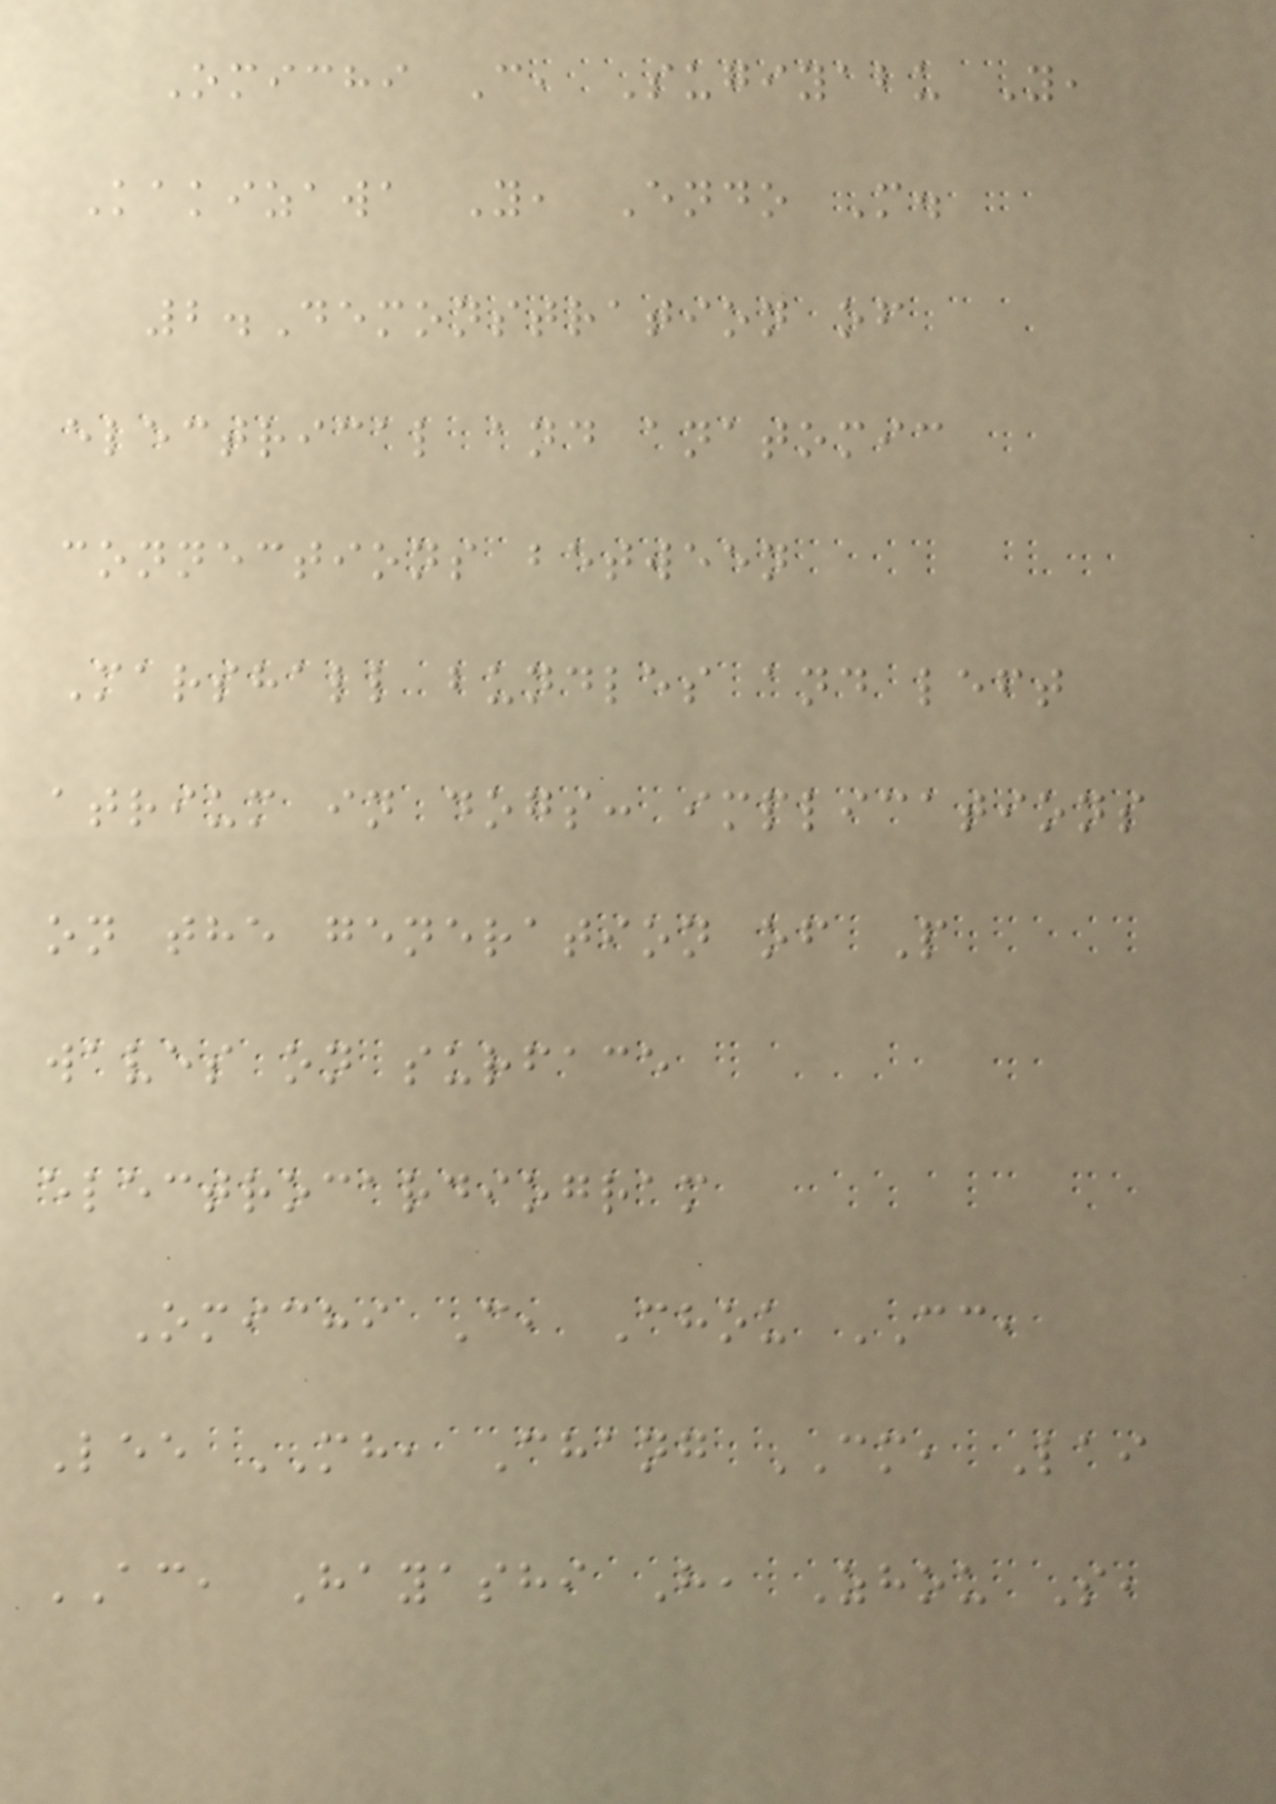Omichi C, Sugiyabu Y,
Kakizawa Y, Endo M.
2.Demonstration of
electrical and anatomic
connections between
Marshall bundles and left
atrium in dogs: implications
on the generation of P
waves on surface
electrocardiogram
Omichi C, Chou CC,
Lee MH, Chang CM, Lai
AC, Hayashi H, Zhou S,
